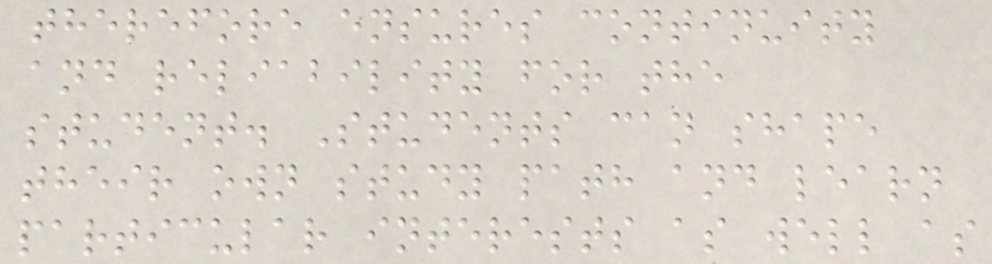therefore ensures continuity
and reliability for the
student. Students can shape
their own study path and learn
particular interests as well as
